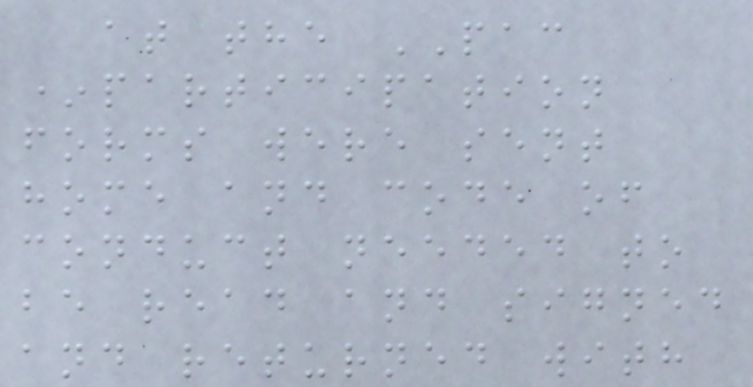at the PAC
*participation
forms were sent
home and code of
conduct needed to
be read and signed
and returned with
